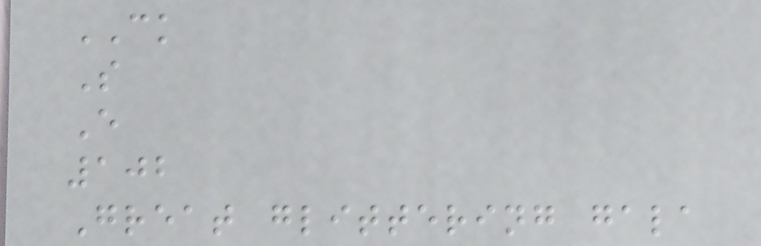CK
S
E
102
Great glittering gala
